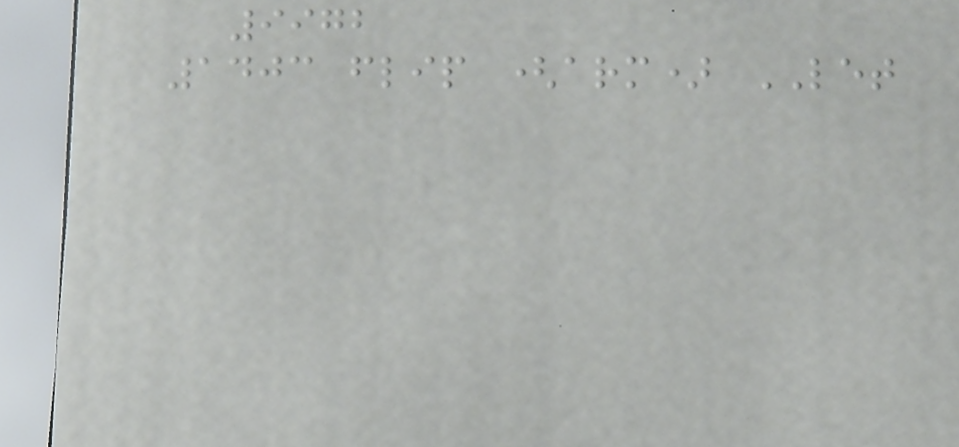9972
1403 flip (arm) LET
